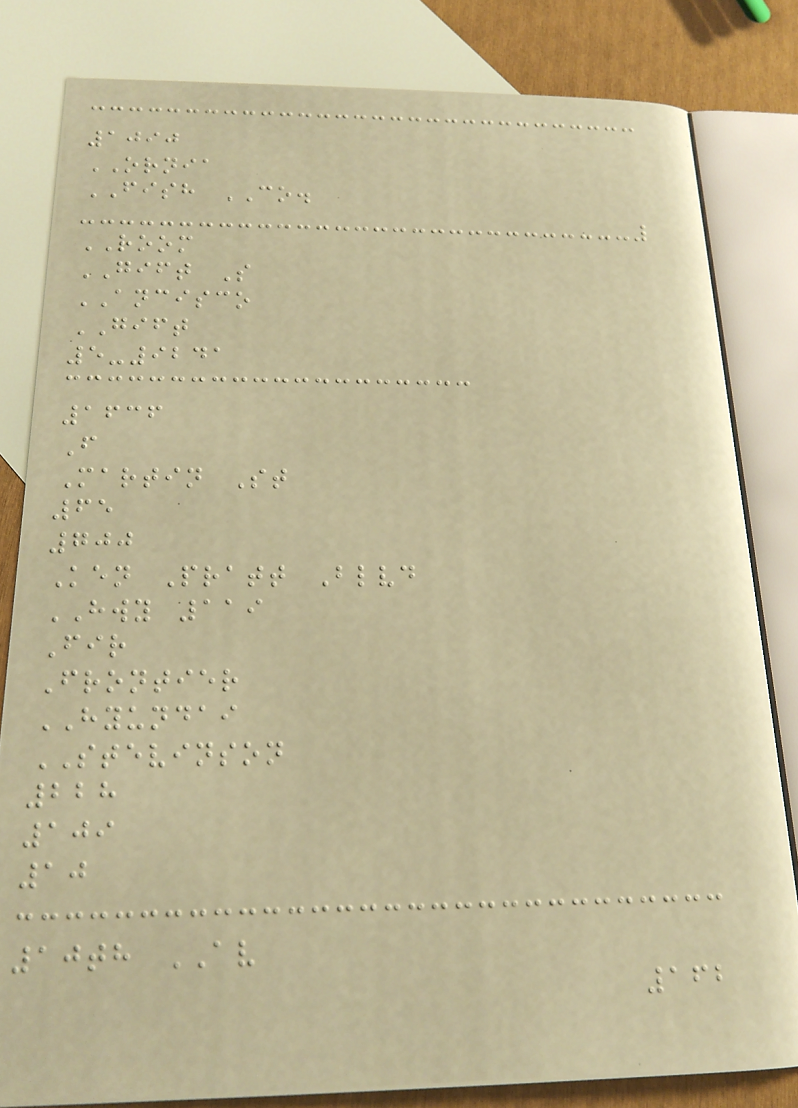1090
ORNIA
FISH CO.
ROOM
GIFT S
ANCISCO
GIFT
5-9241
1636
F
Martin St
65
700
Ken Pratt Blvd
HWY 119
Fir
Frontier
HYUNDAI
STEVINSON
228
109
10
10th AV
162
